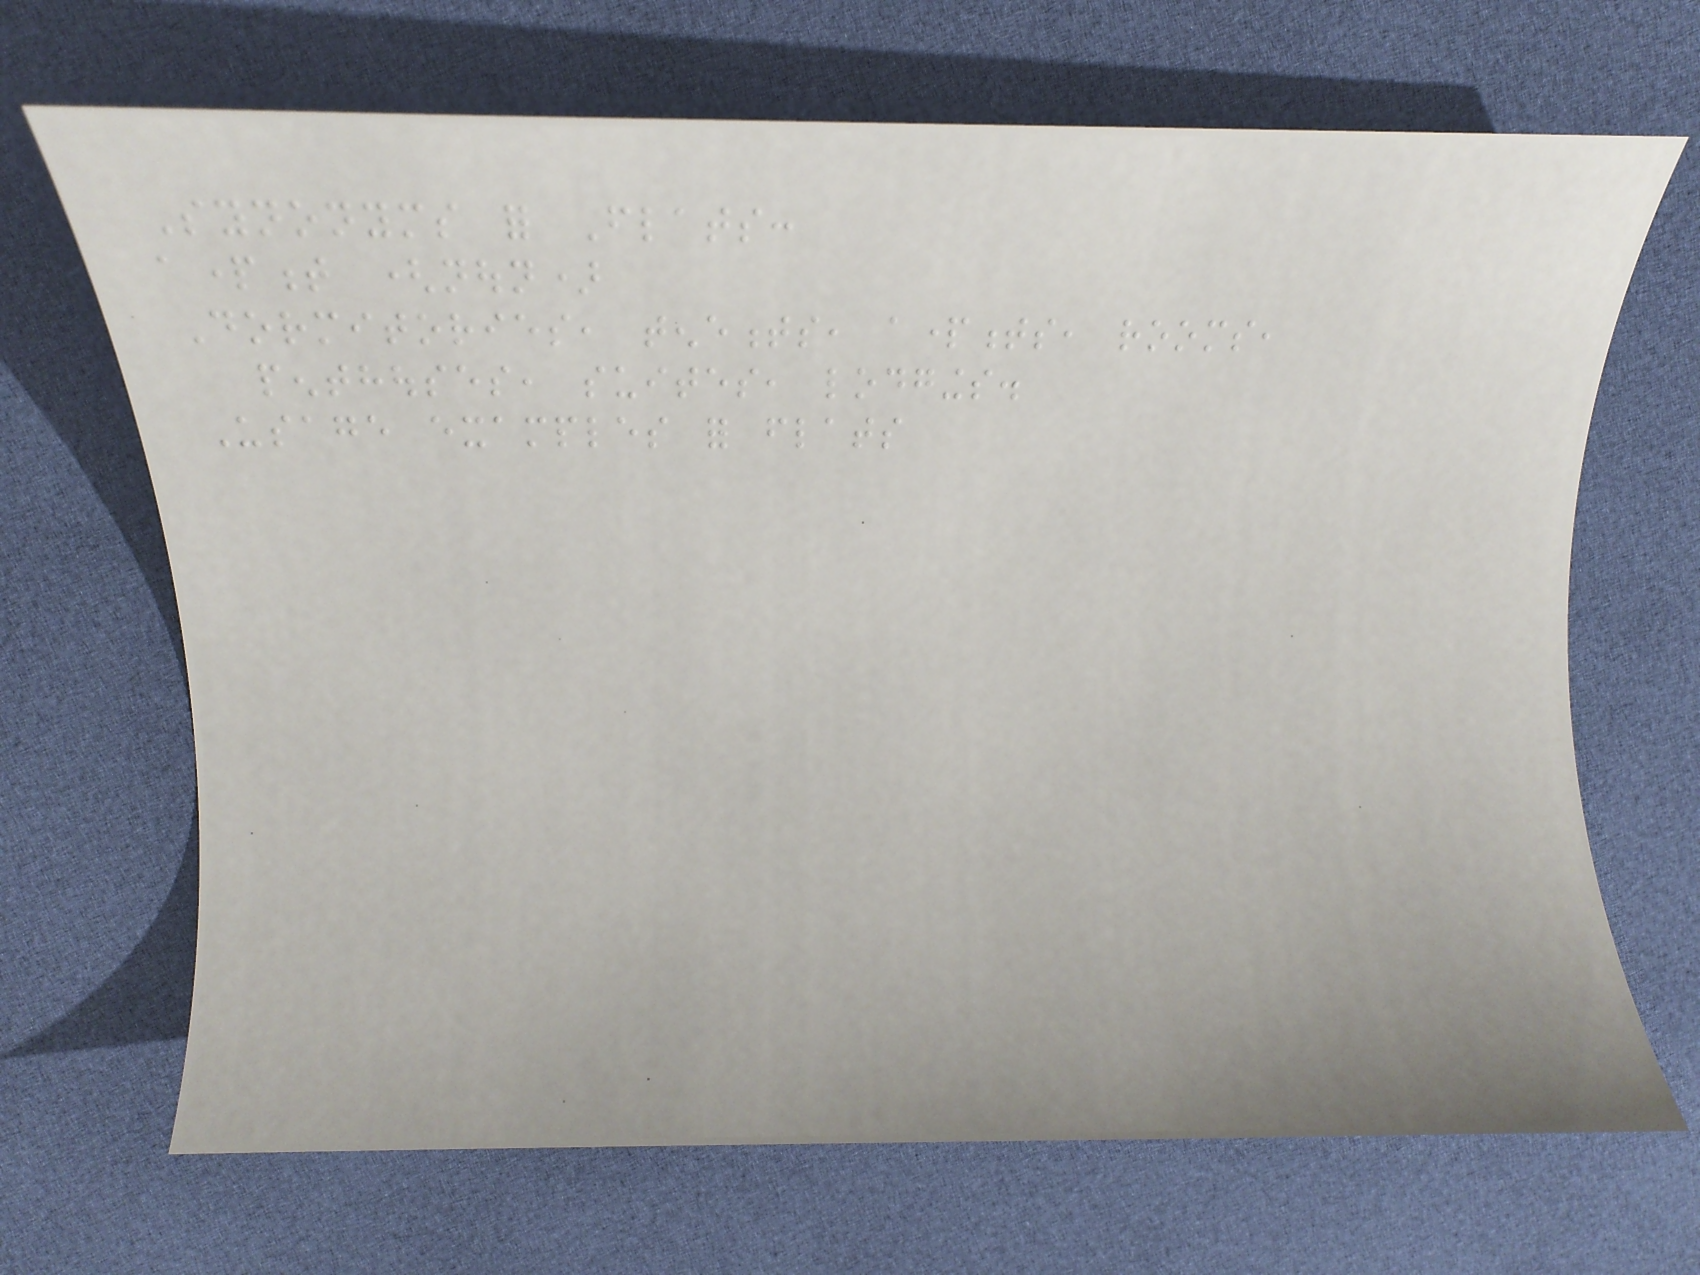Synonyms for Flats:
apartment (noun)
Dormitories, tenements, apartments, rooms,
penthouses, suites, lodgings.
Usage examples for flats
